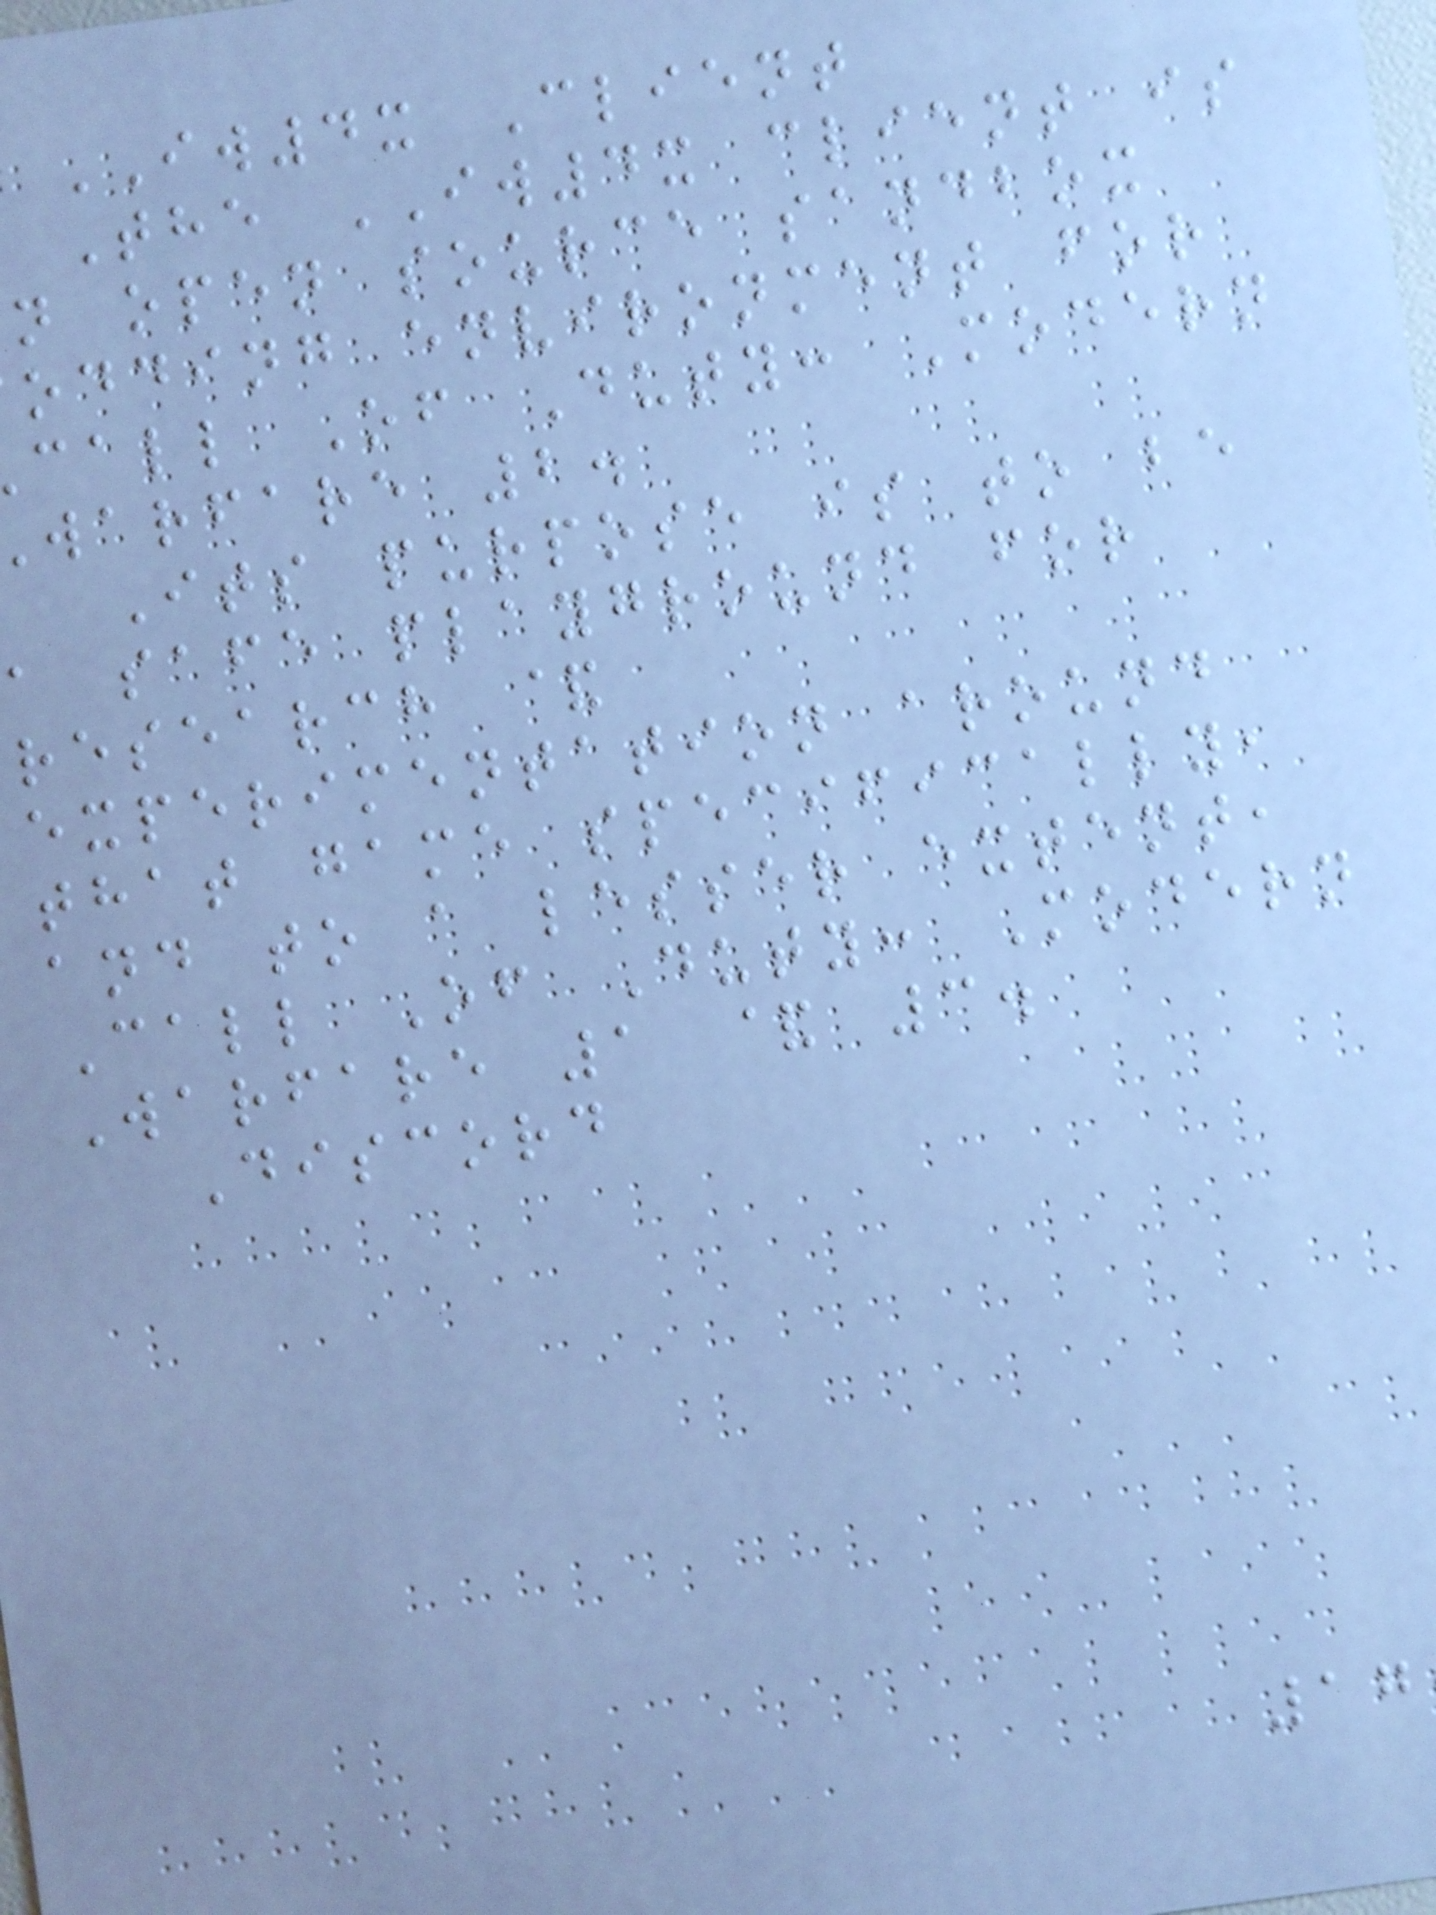IW4x Client
The IW4x client is
n open source sandbox
odding environment for
call Of Duty: Modern
warfare 2.
Its purpose is to be
a safe playground for
research &
experimentation around
that game specifically,
and to a lesser extent,
Call Of Duty: Modern
Warfare 1 & 3.
Discord
